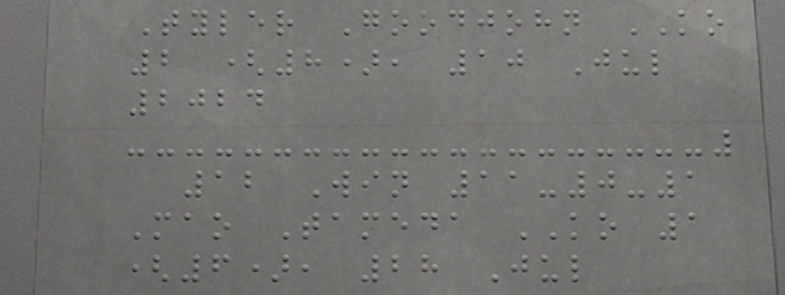Tyler Goodjohn KO
2 (8), 10 Jul
2024
12 Win 11-0-1
Mao Tameda KO 1
(6), 28 Jul
